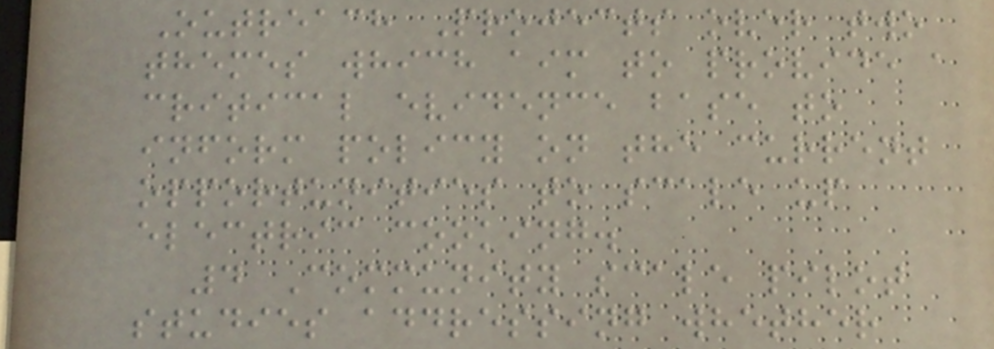Outreach Projects over two
themes which aim to provide a
critical evidence base to
inform policy on the current
opportunities to scale up
electric cooking.
4 Community scale pilot
studies addressing whether
